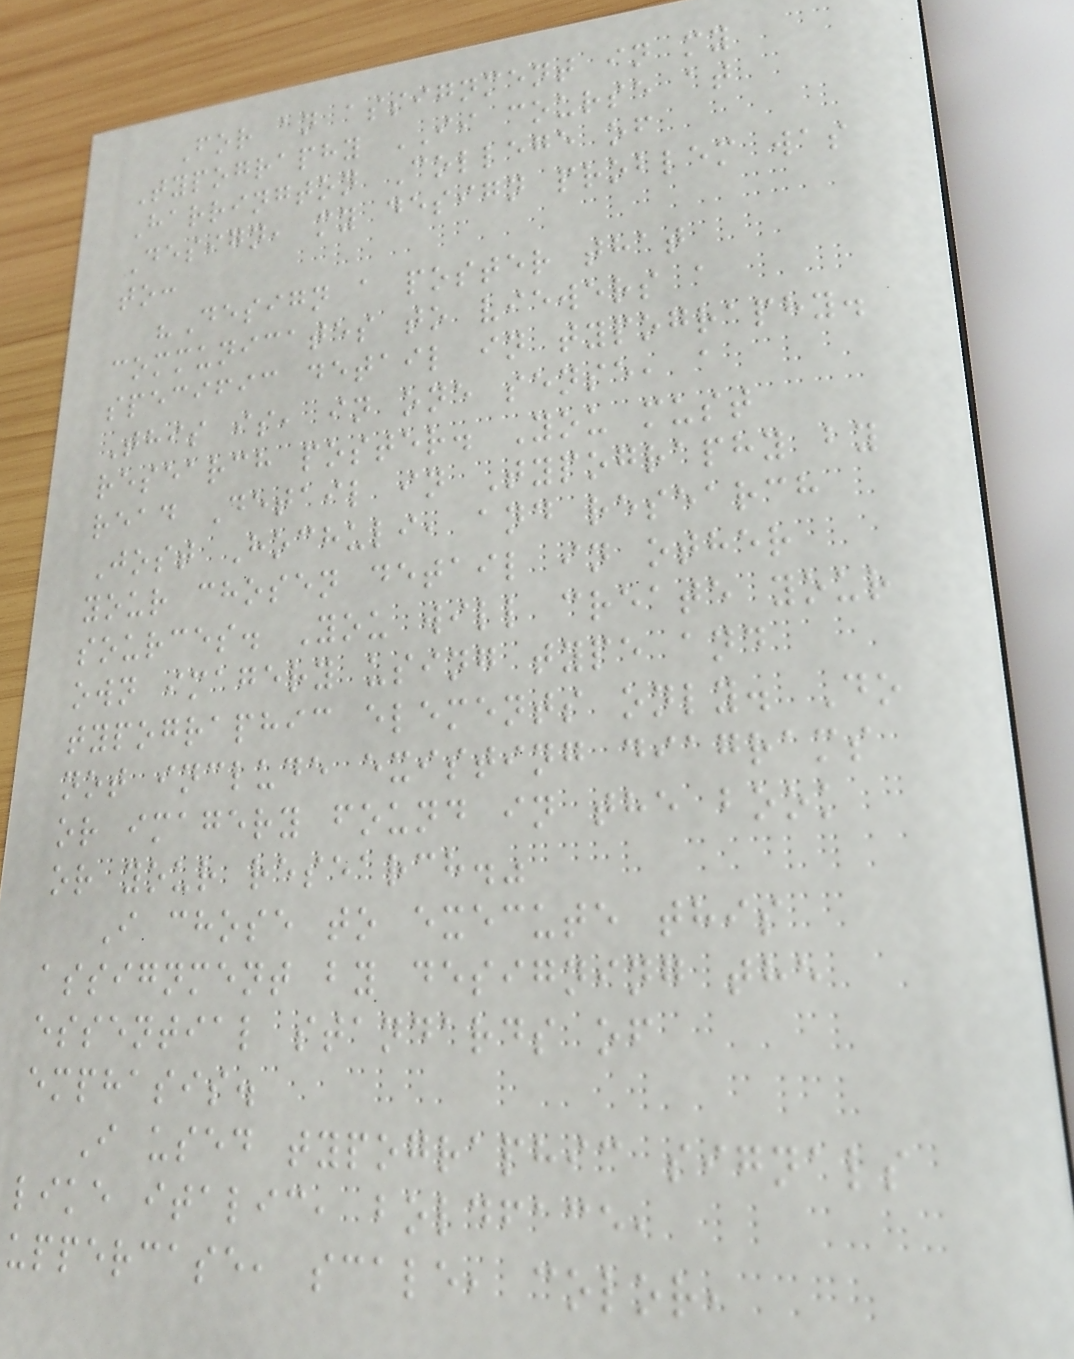For an assignment in my
Typography II course at
Harrington College of
Design, my design problem was
to:
"Design a poster that
communicates to viewers a
specific detail in typography.
This is, in one sense, a
research poster. You must
read Detail in Typography by
Jost Hochuli, and research
your chosen detail in other
sources. You will create your
own imagery using type and
typographic elements only. Do
not include existing diagrams
or imagery found in the book
or your research."
I chose to execute this
assignment by designing the
essential standards of
emphasis.
I used typographic signals
like italic, boldface,
uppercase, scale, color,
